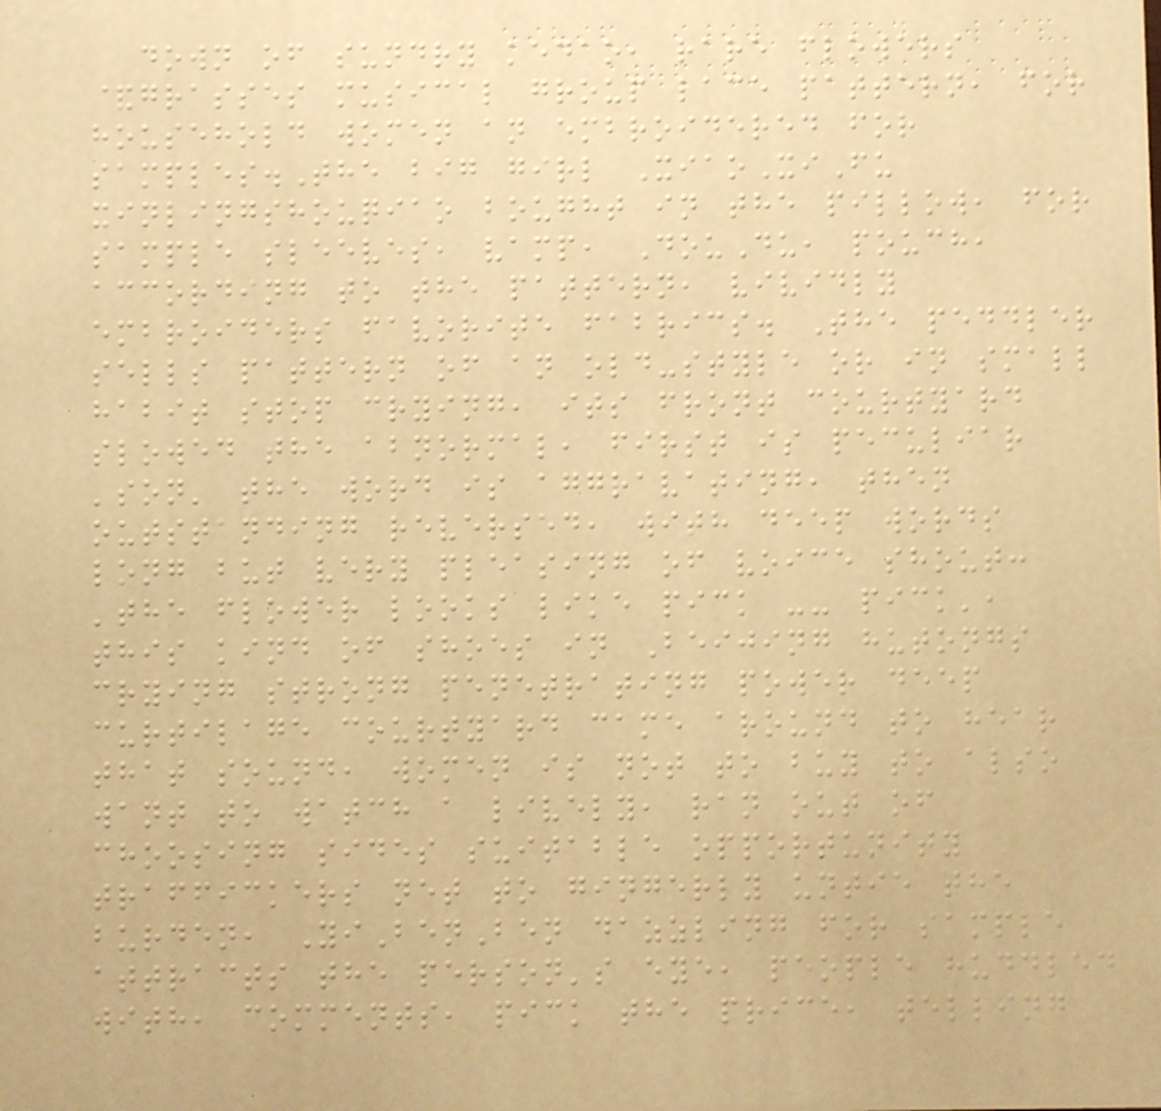down of sundry kedao, rare flowers
&grasses musical group lace pattern, for
household women an embroidered for
samples.The big girl XiaoXiFu
xinlingshouqiao bought in the pillow, for
sample sleeves, vamp, DouDu, pouch,
according to the pattern, vividly
embroiders favorite fabrics. The peddler
sells pattern of an old-style or in small
habit stop crying, its front courtyard
slowed the abnormal, first is peculiar
'son' the word is aggravating, then
outstanding reversed, with deep words
long but very pleasing of voice shout:
'the flower looks like pick -- pick',
this kind of shoes in Beijing hutongs
crying strong penetrating power deep
curtilage courtyard came around to hear
that sound, women is not to buy to also
want to watch a lively, ran out of
choosing sides suitable opportunity
traffickers net to gingerly untie the
burden, YiBenBen dazzling for sample
attracts the person's eye, people huddled
with, comments, pick the price, telling
